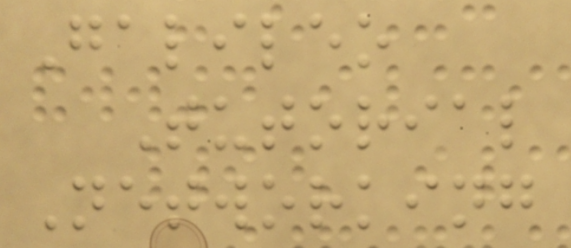Galileo
Tutorial
Networking
